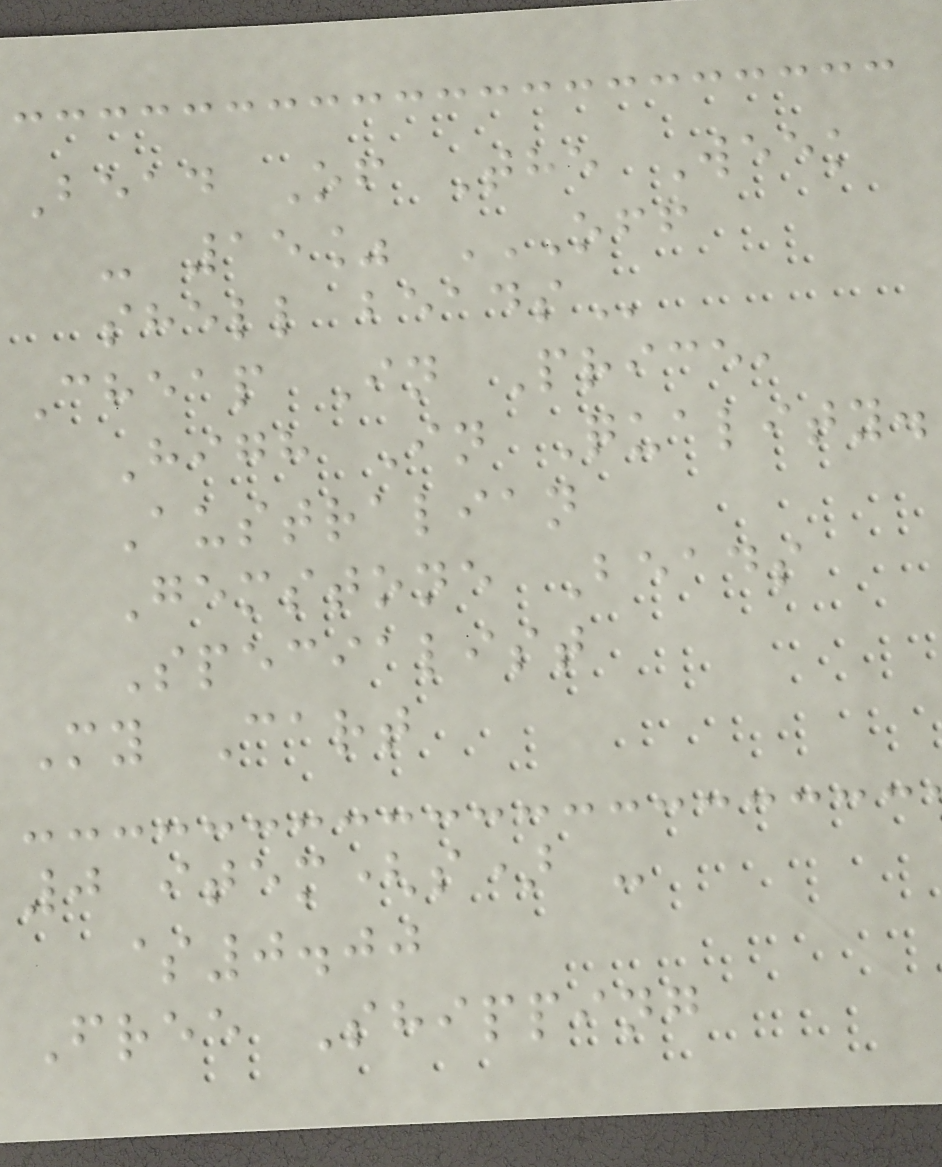Bead Of The Week
- 15% OFF
SHELL BEADS
Cheap In Price,
High In Quality.
Australian
Gemstone Beads
Specialist
My Cart
0 item(s) -
$0.00
Free Shipping
